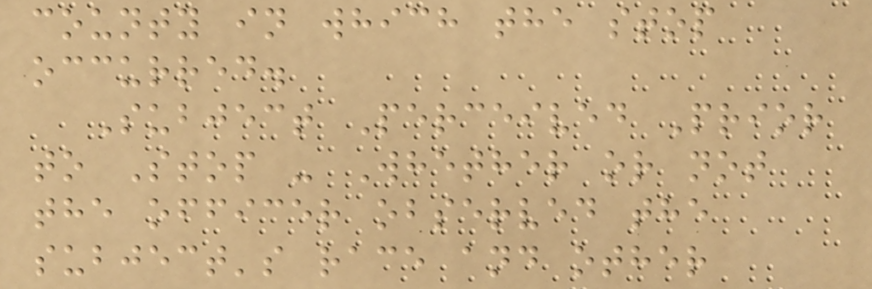county in which the stop
occurred.
Subject Perceived Prior
to Stop - Whether or not
the officer observed the
subject's race and other
